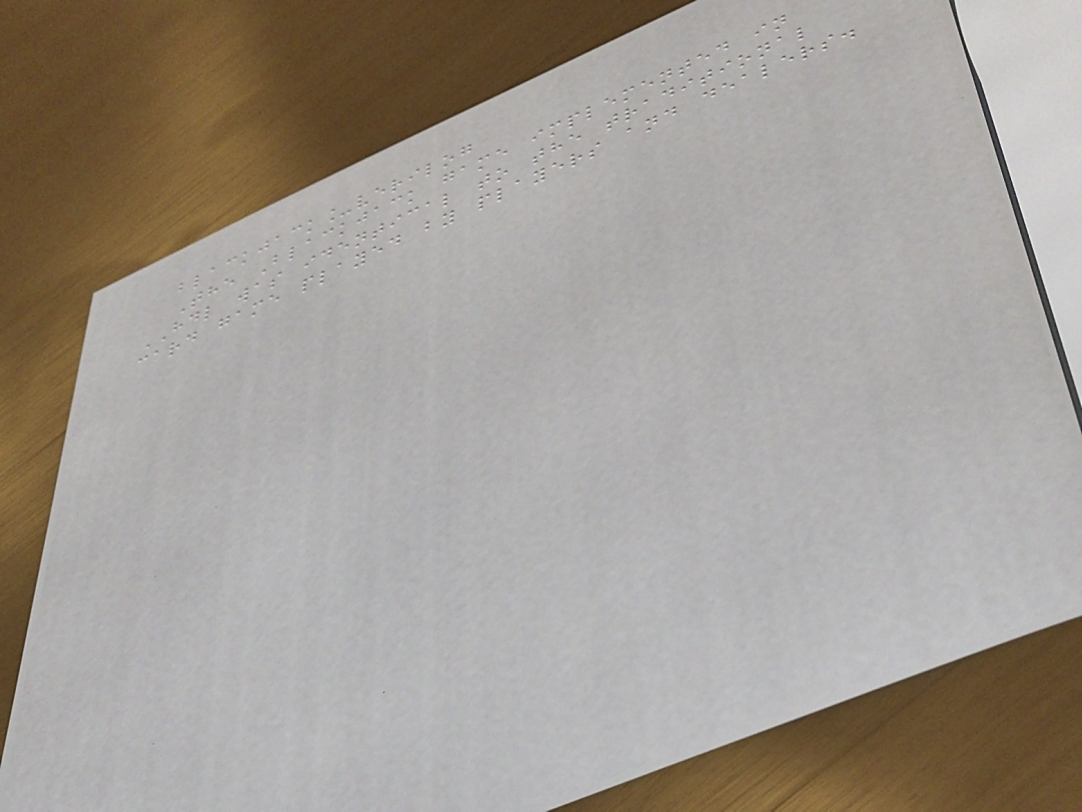blackjack_verilog
The Blackjack game implemented in
HDL was identical to the traditional
card game played by players and dealers.
